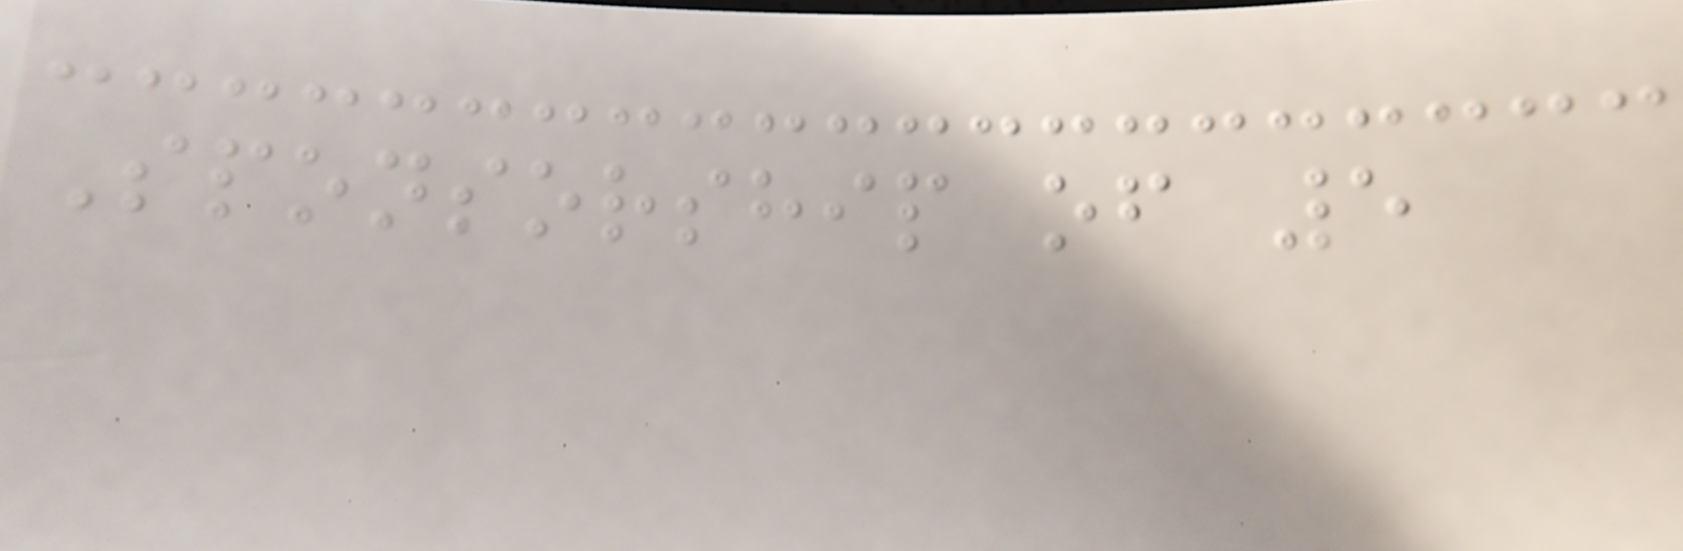Sponsorship of 5
